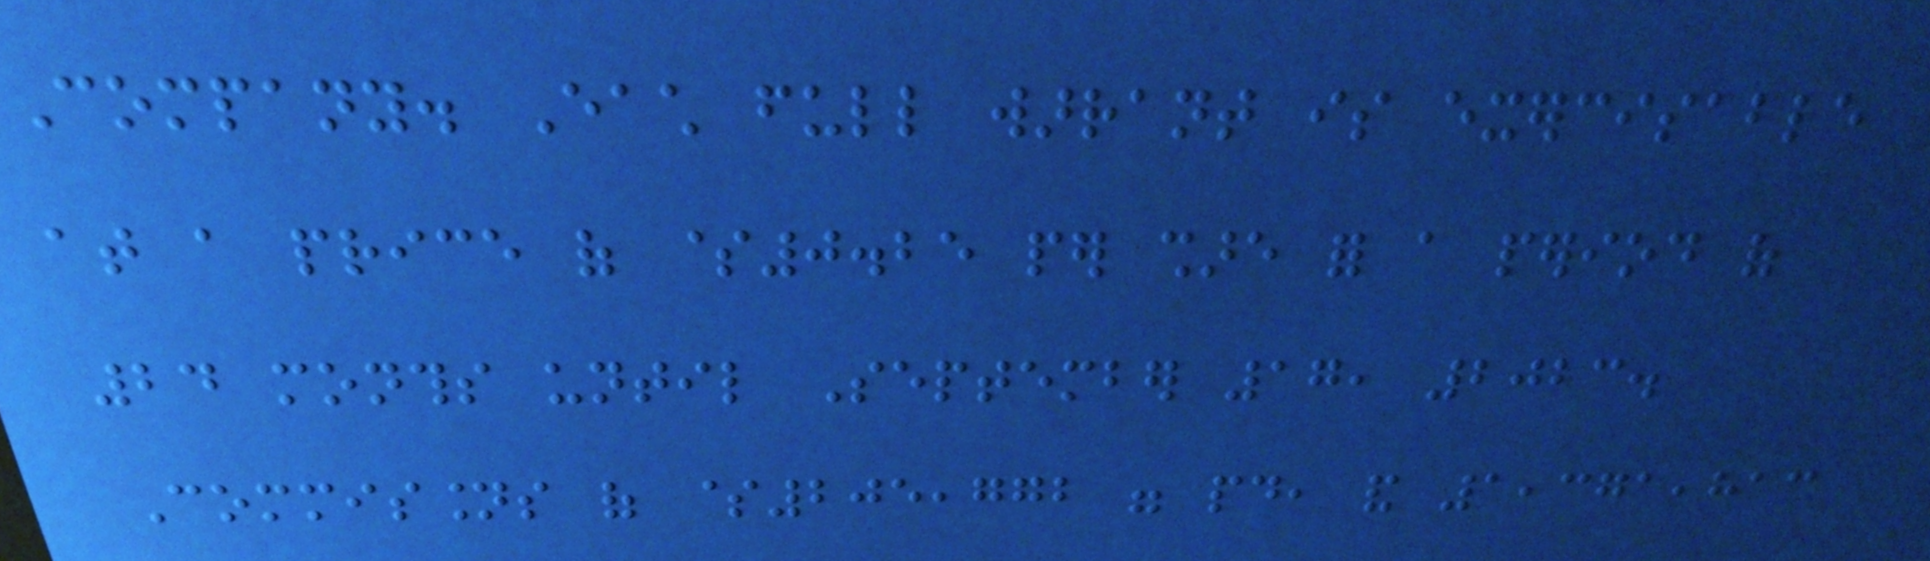Company. Each full warrant is exercisable
at a price of $0.25 per share for a period of
24 months until September 17, 2023.
Commissions of $205,772 were paid, and 1,371,813
